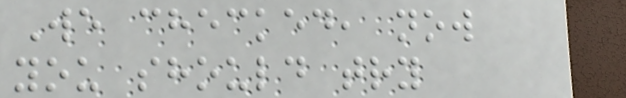We checked, now
you should try
